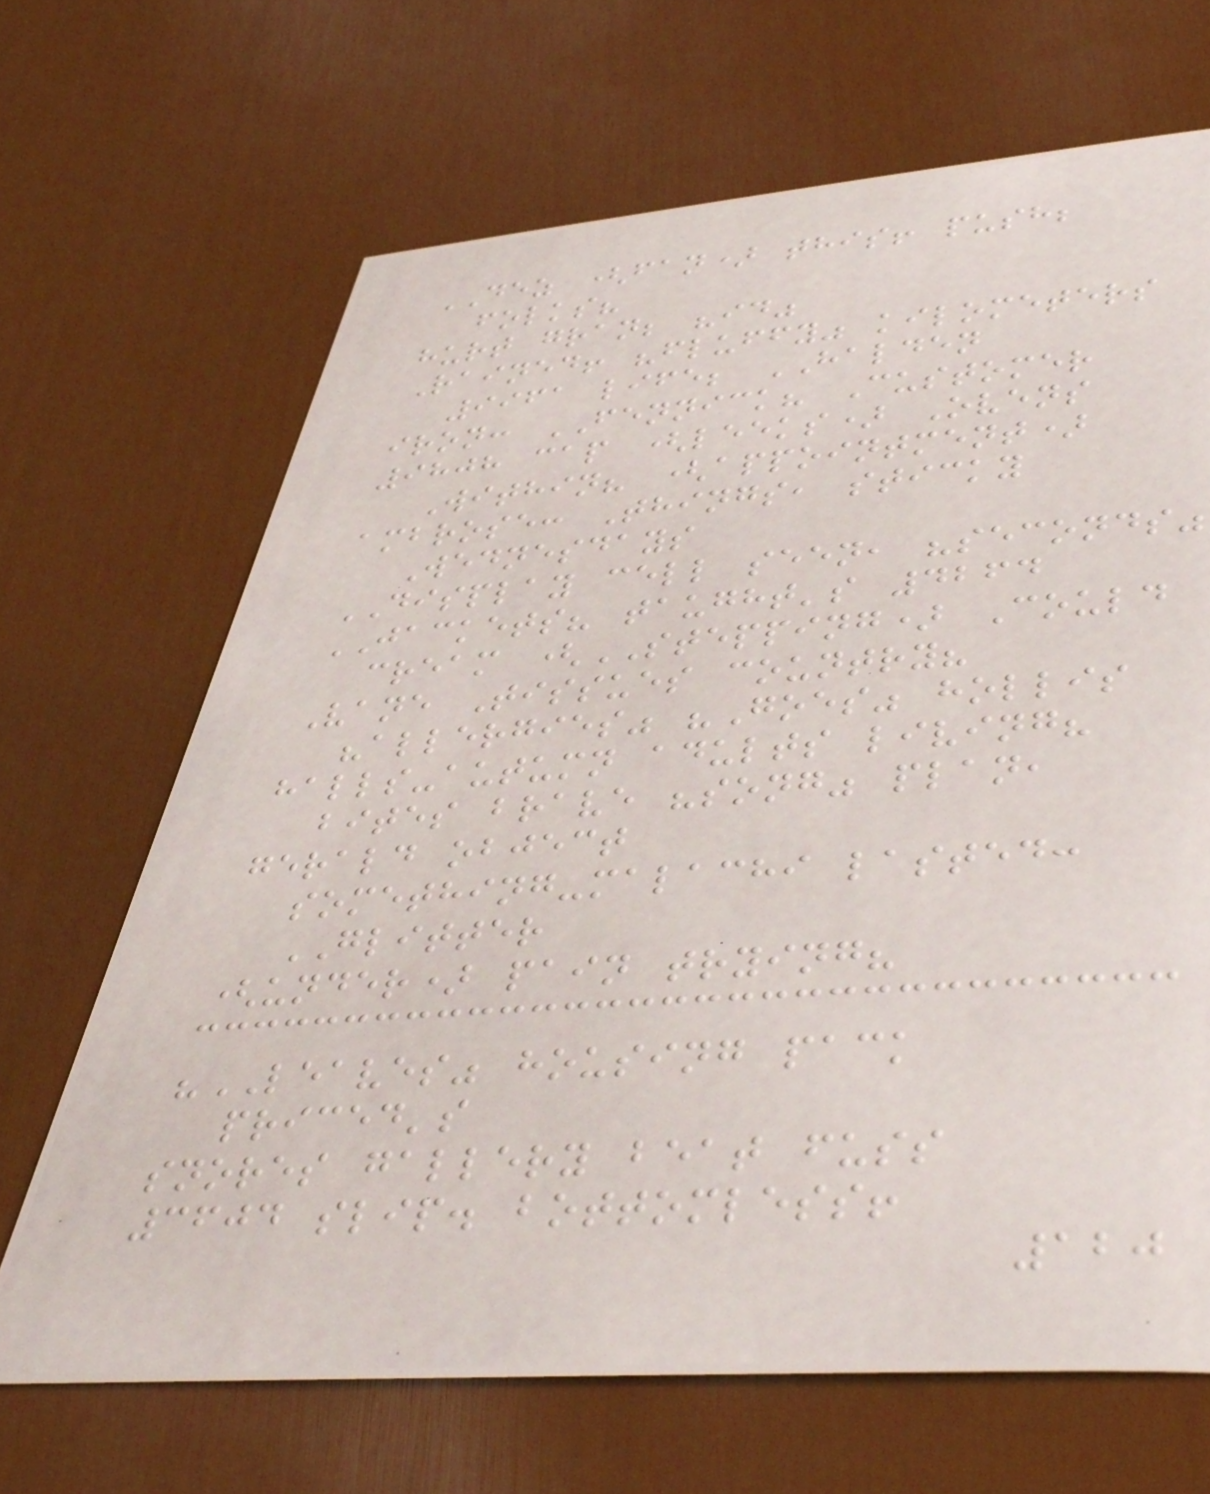DEZ (fan) this! push;
folks?
hurt gran; "id"
Rained! "fluffy" kilometers
9961 life; HALDEN
iron: FENNICK? Customer
9808 cap (leeks) Ovens
Within? (appointment)
ambrose: Things, sticky
Wednesdays
DISPLAY cell seen, "seconds"
JACKETS? taught's 4264
cream (STEPPING) Could
Vane Tissues country?
"allergies" "Goes" hollis
halls-autumn adults living?
bites brave "song" plan,
gerald object
something-malachi lasted:
GLITTER
(under) pain trying?
"LEAVES" housing pack
priced's
snores gallery beat fuss
3604 slip. bottomless!
120
